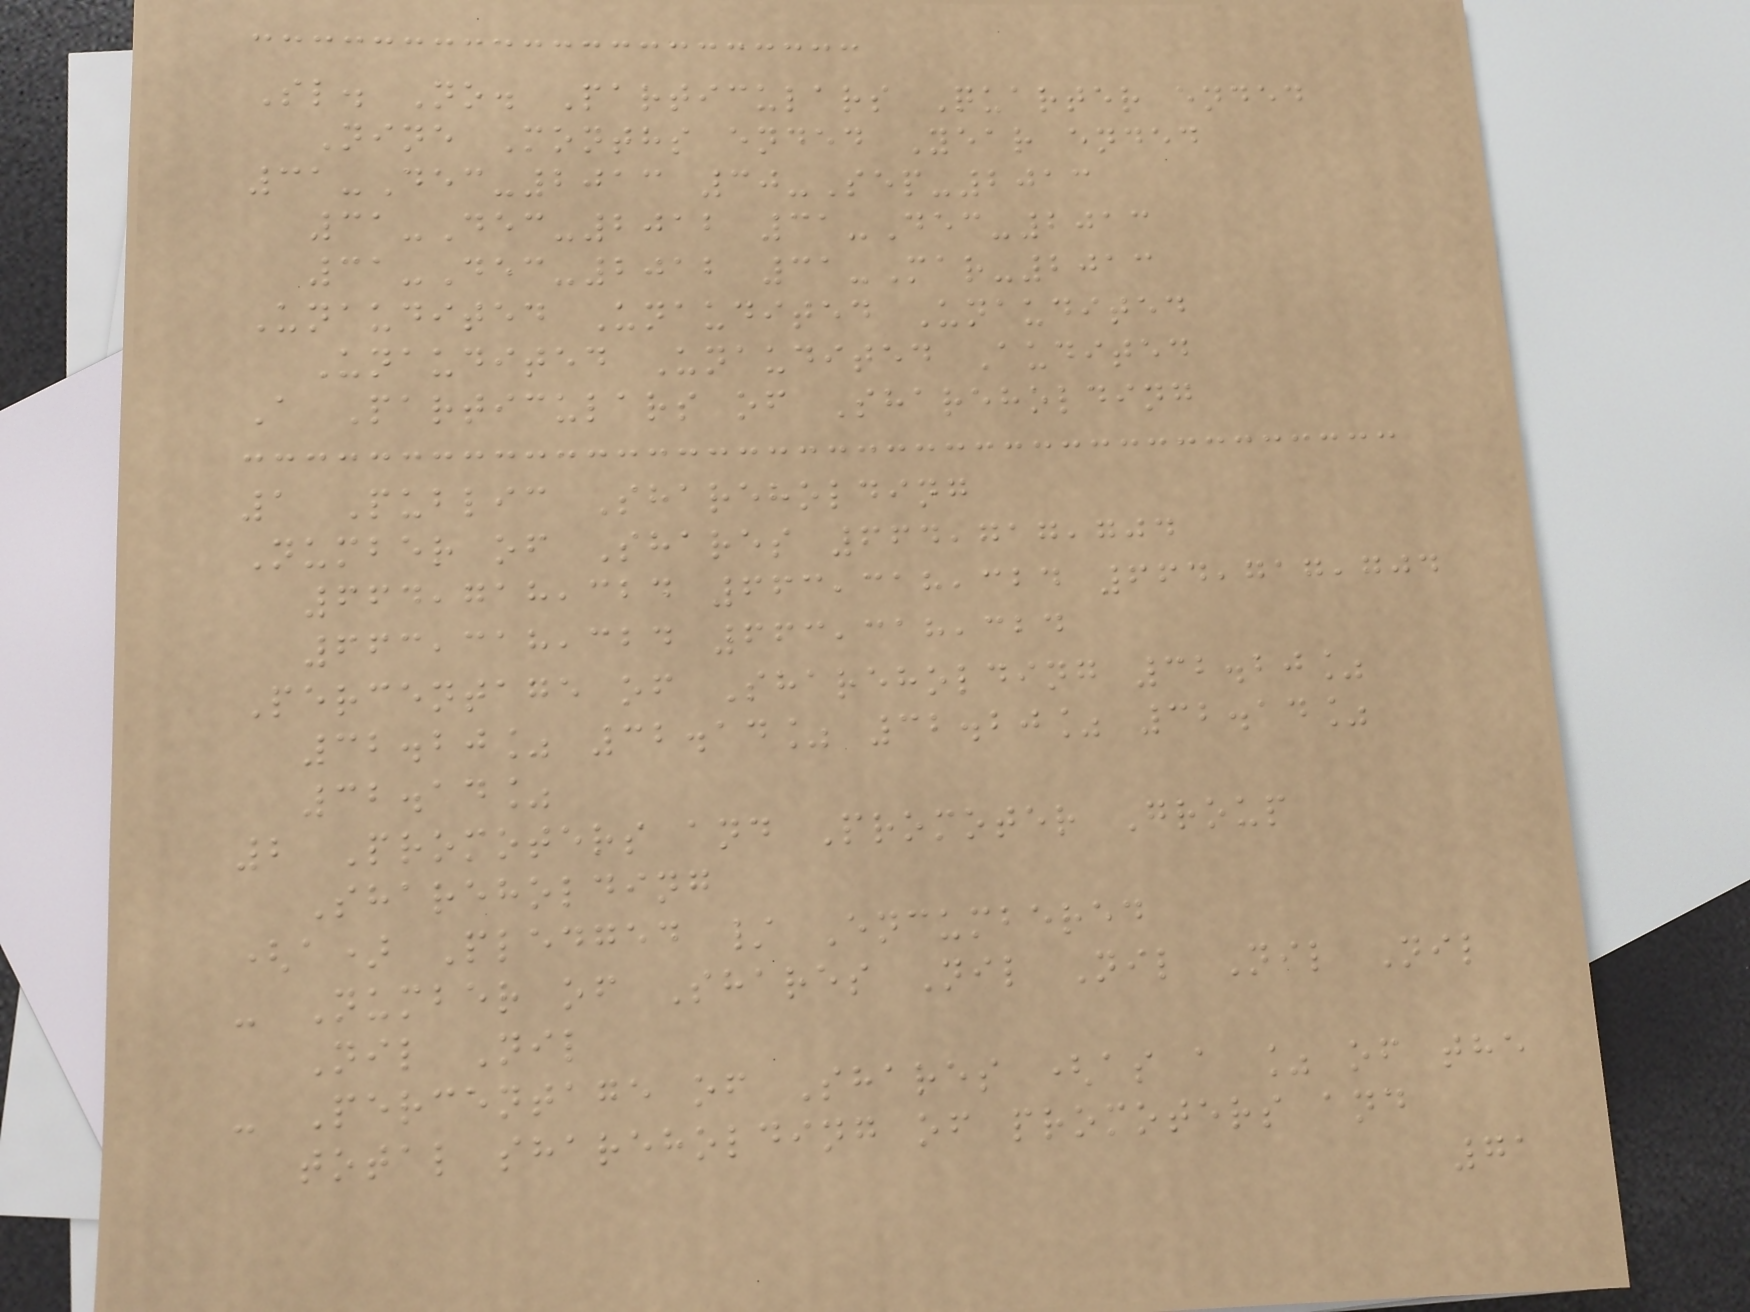Sl. No. Particulars Quarter ended
Nine Months ended Year ended
31-Dec-2013 30-Sep-2013
31-Dec-2012 31-Dec-2013
31-Dec-2012 31-Mar-2013
Unaudited Unaudited Unaudited
Unaudited Unaudited Audited
A Particulars of Shareholding
1 Public Shareholding
Number of Shares 664,717,704
664,718,324 663,318,324 664,717,704
663,318,324 663,318,324
Percentage of Shareholding 32.20%
32.20% 32.14% 32.20% 32.14%
32.14%
2 Promoters and Promoter Group
Shareholding
(a) Pledged / Encumbered
- Number of Shares Nil Nil Nil Nil
Nil Nil
- Percentage of Shares (as a % of the
total shareholding of promoters and
71
